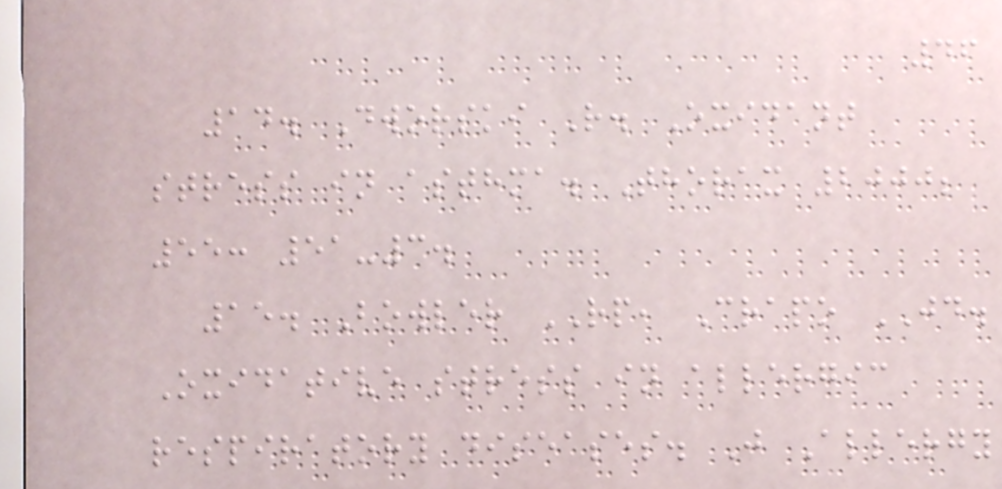46
14. Dworski R. Oxidant
stress in asthma. Thorax 2000;
55: 51-3.
15. Bowler RP, Crapo JD.
Oxidative stress in allergic
respiratory diseases. J Allergy
